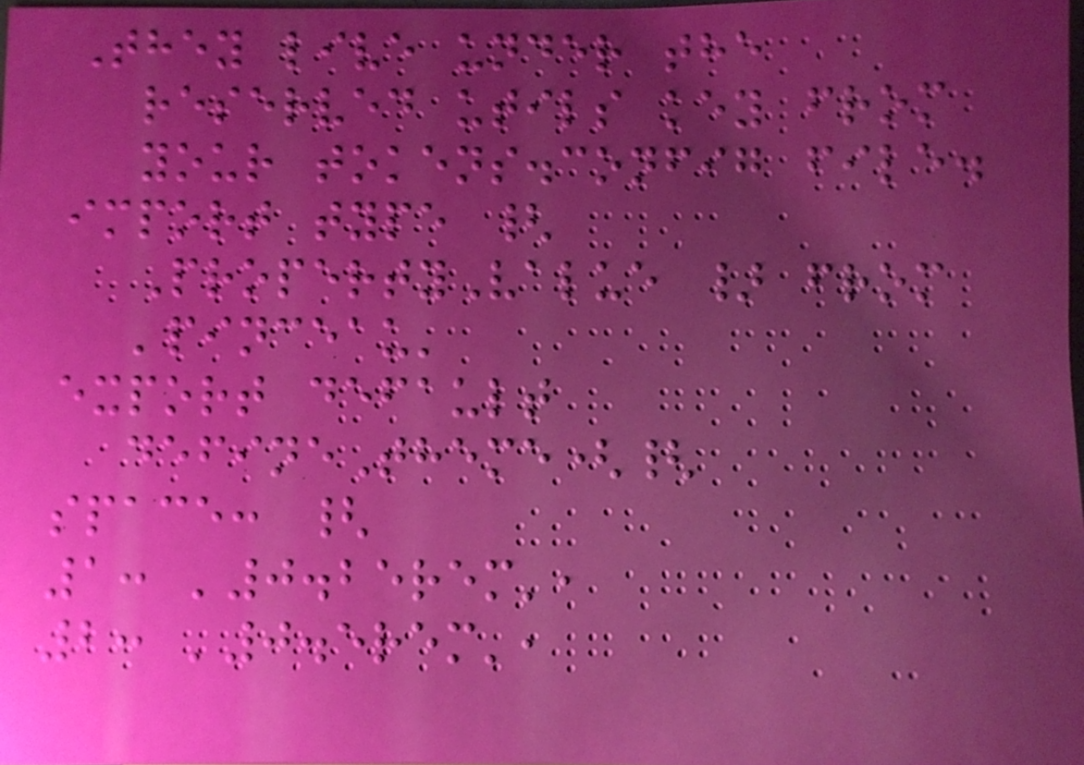They live under the
reserved utils key from
your tokens.config file.
import type {
PropertyValue } from
'pinceau'
export default
defineTheme({
space: {
1: '0.25rem',
2: '0.5rem',
